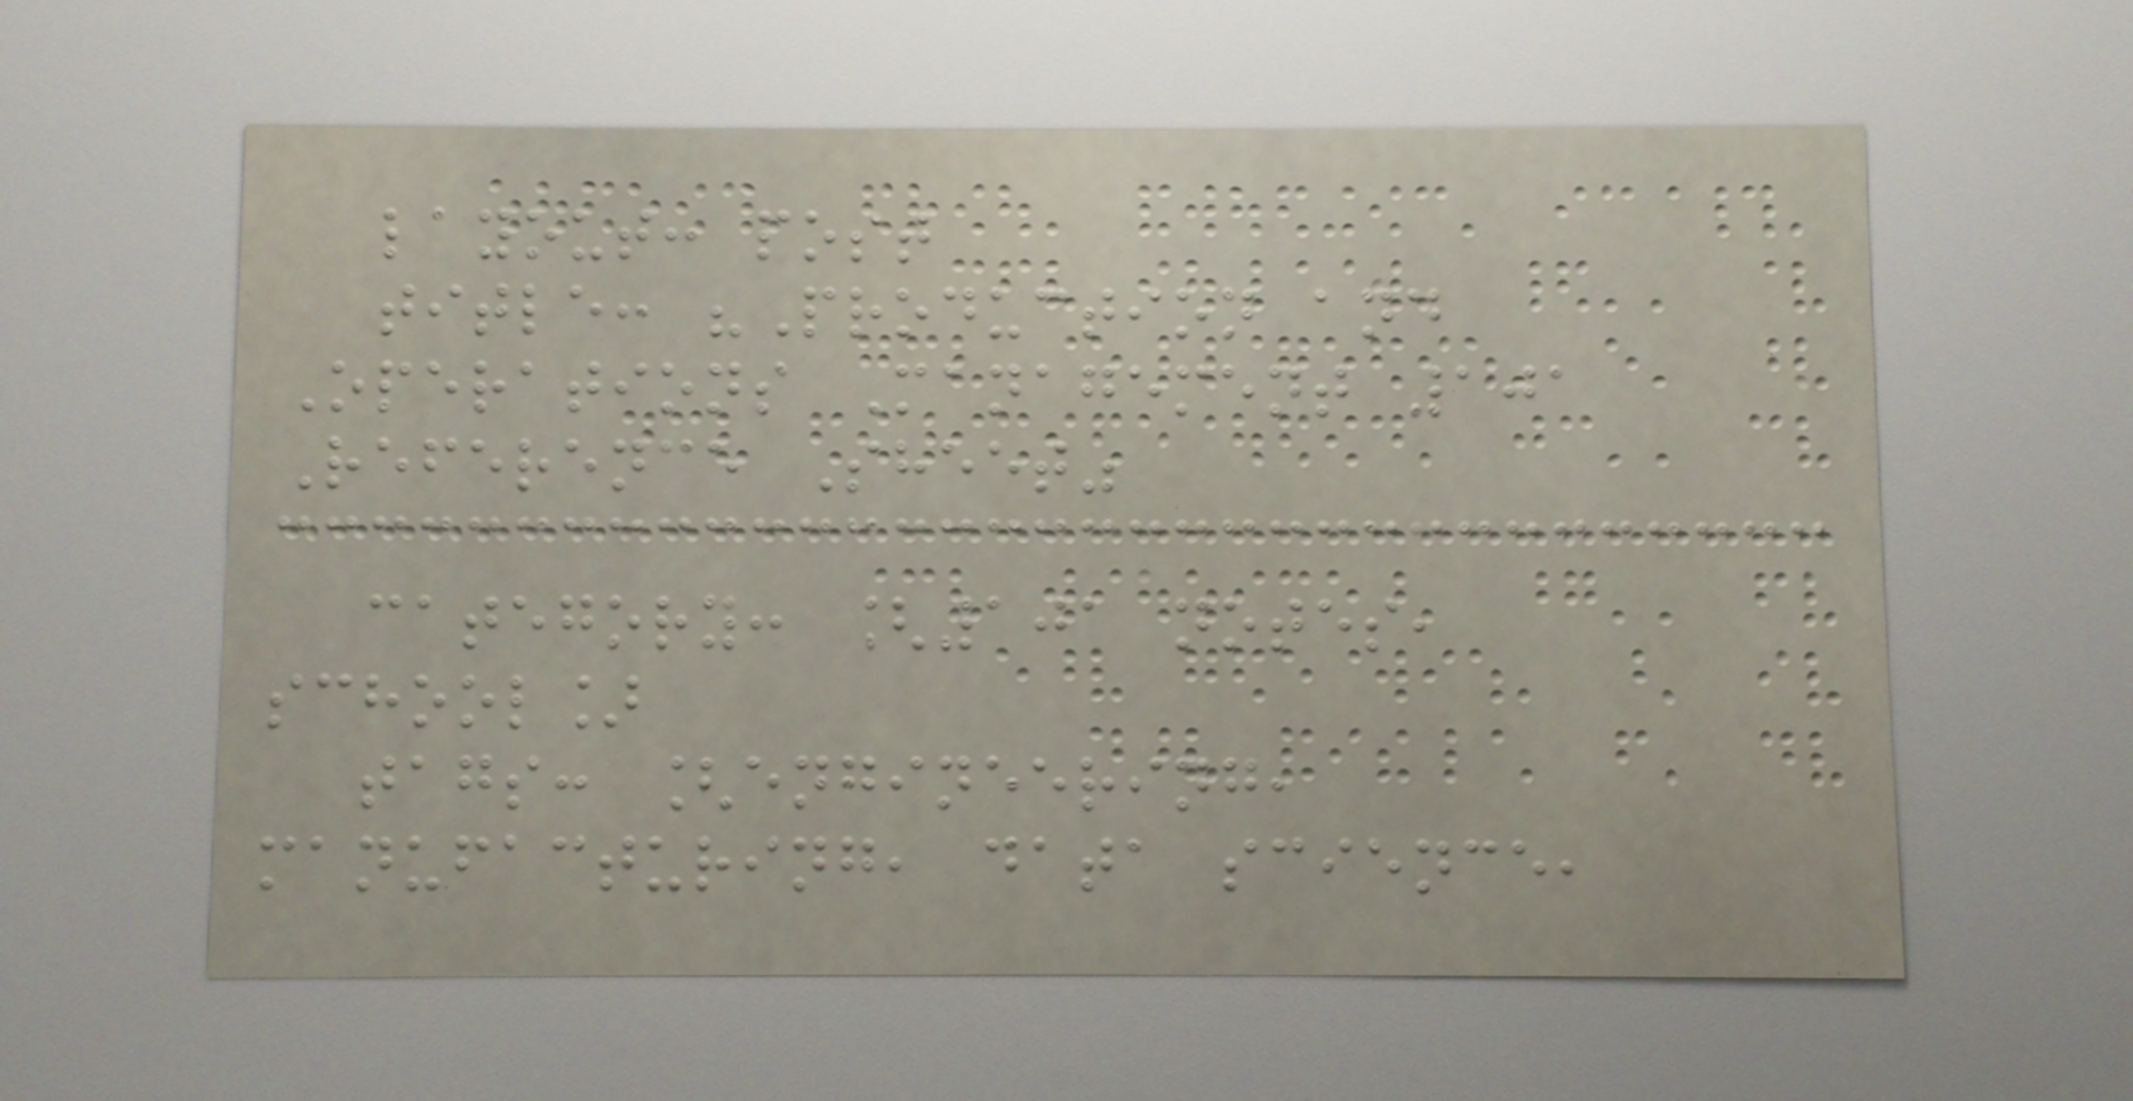layout: post
title: "Production and
Operations Management 101
Reference Sheet"
category: [101 notes,
school]
tags: [engineering,
manufacturing, data science,
